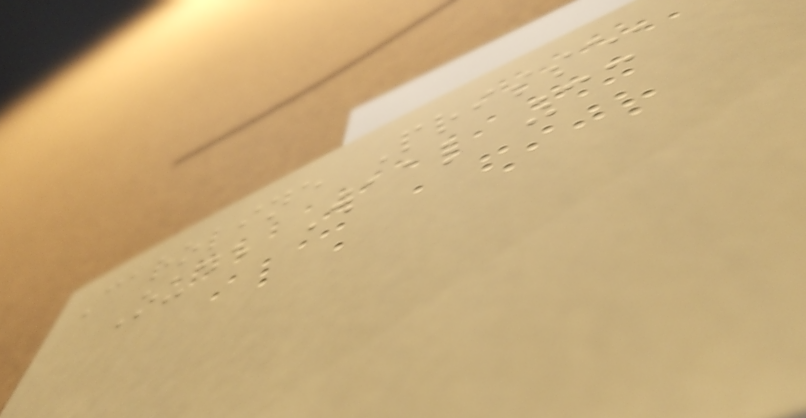Caroline Prisse,
Oude Waal 33
